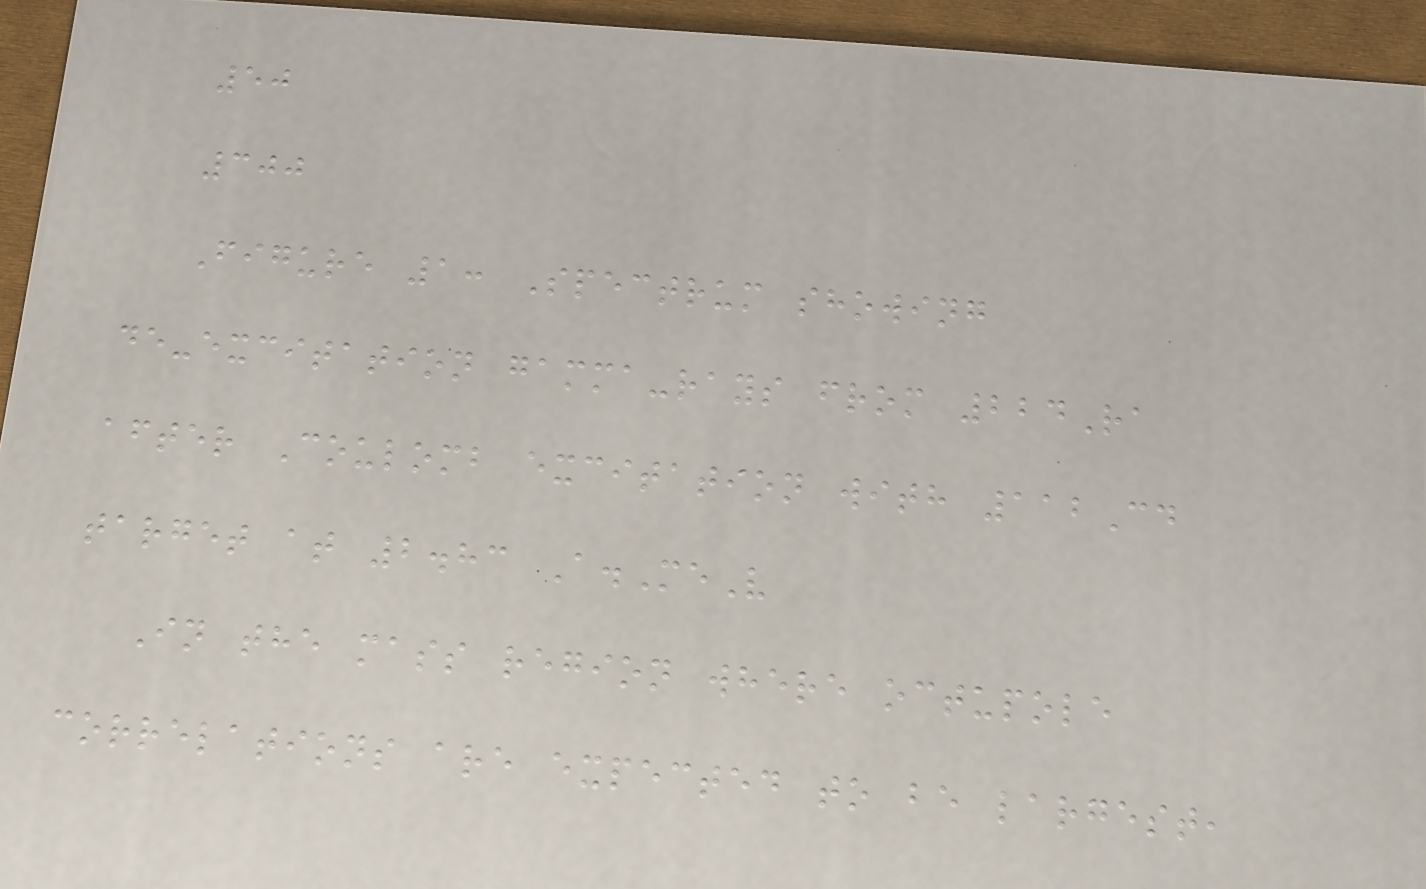50
300
Figure 1: Spectrum showing
de-excitation gamma-rays from 224Ra
after Coulomb excitation with 112Cd
target at 2.83 A.MeV
In the mass region where octupole
correlations are expected to be largest,
